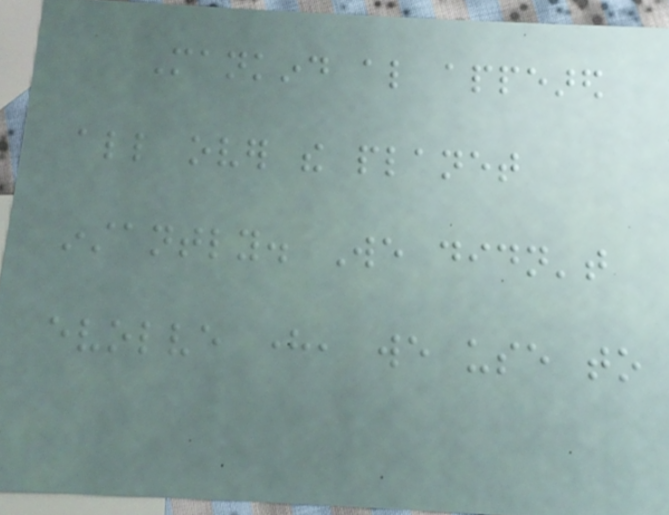Mankind also appeared
all over the planet
instantly. We didn't
evolve here, we use to
